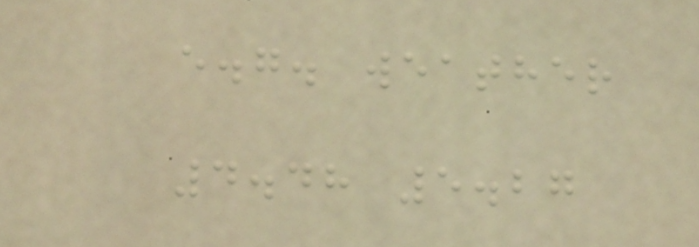e.g. weather
4.48 5.27
